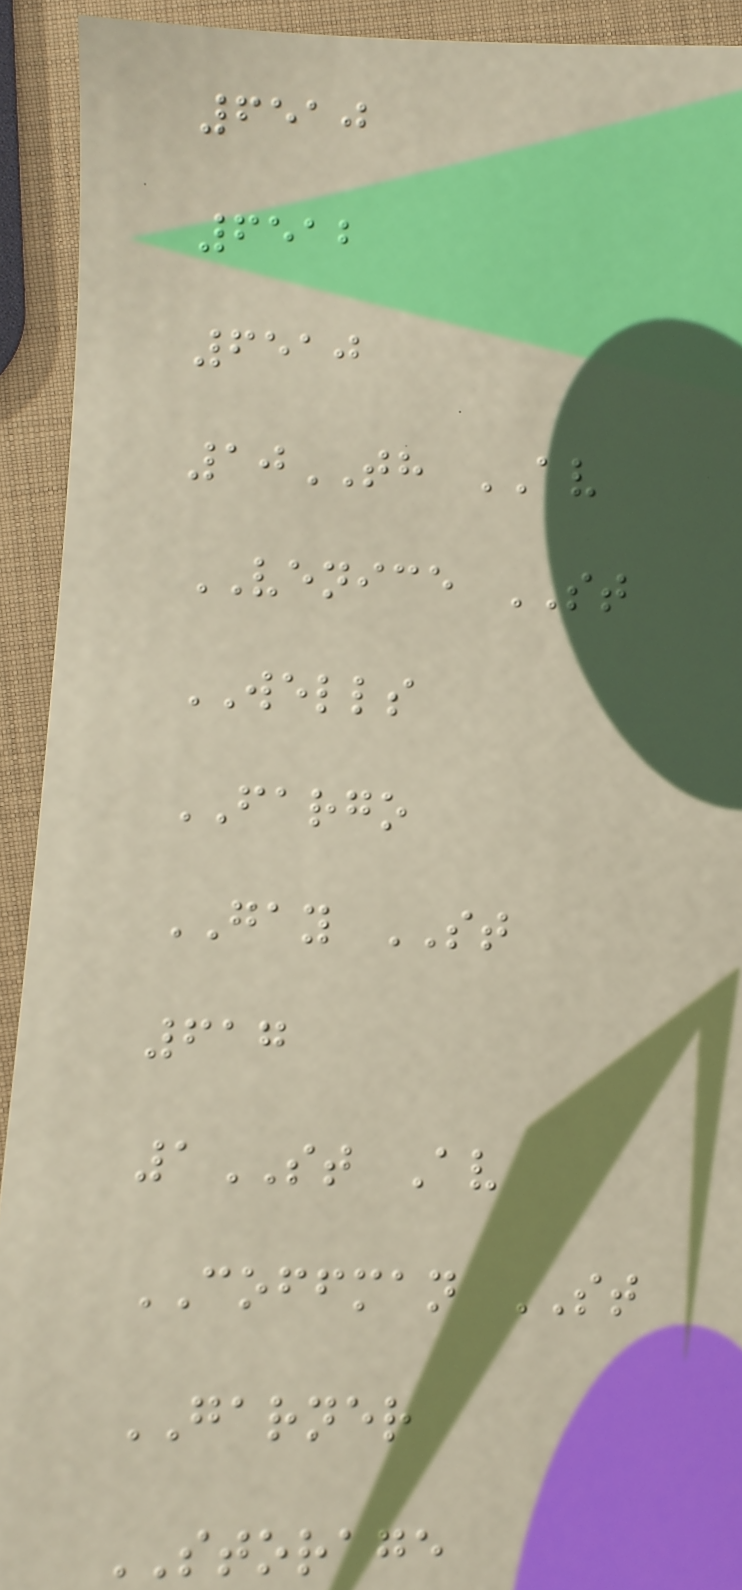6510
6512
6510
10TH AV
VENICE ST
WELLS
FARGO
GAY ST
617
1ST Av
COFFMAN ST
GARNER
STORAGE
